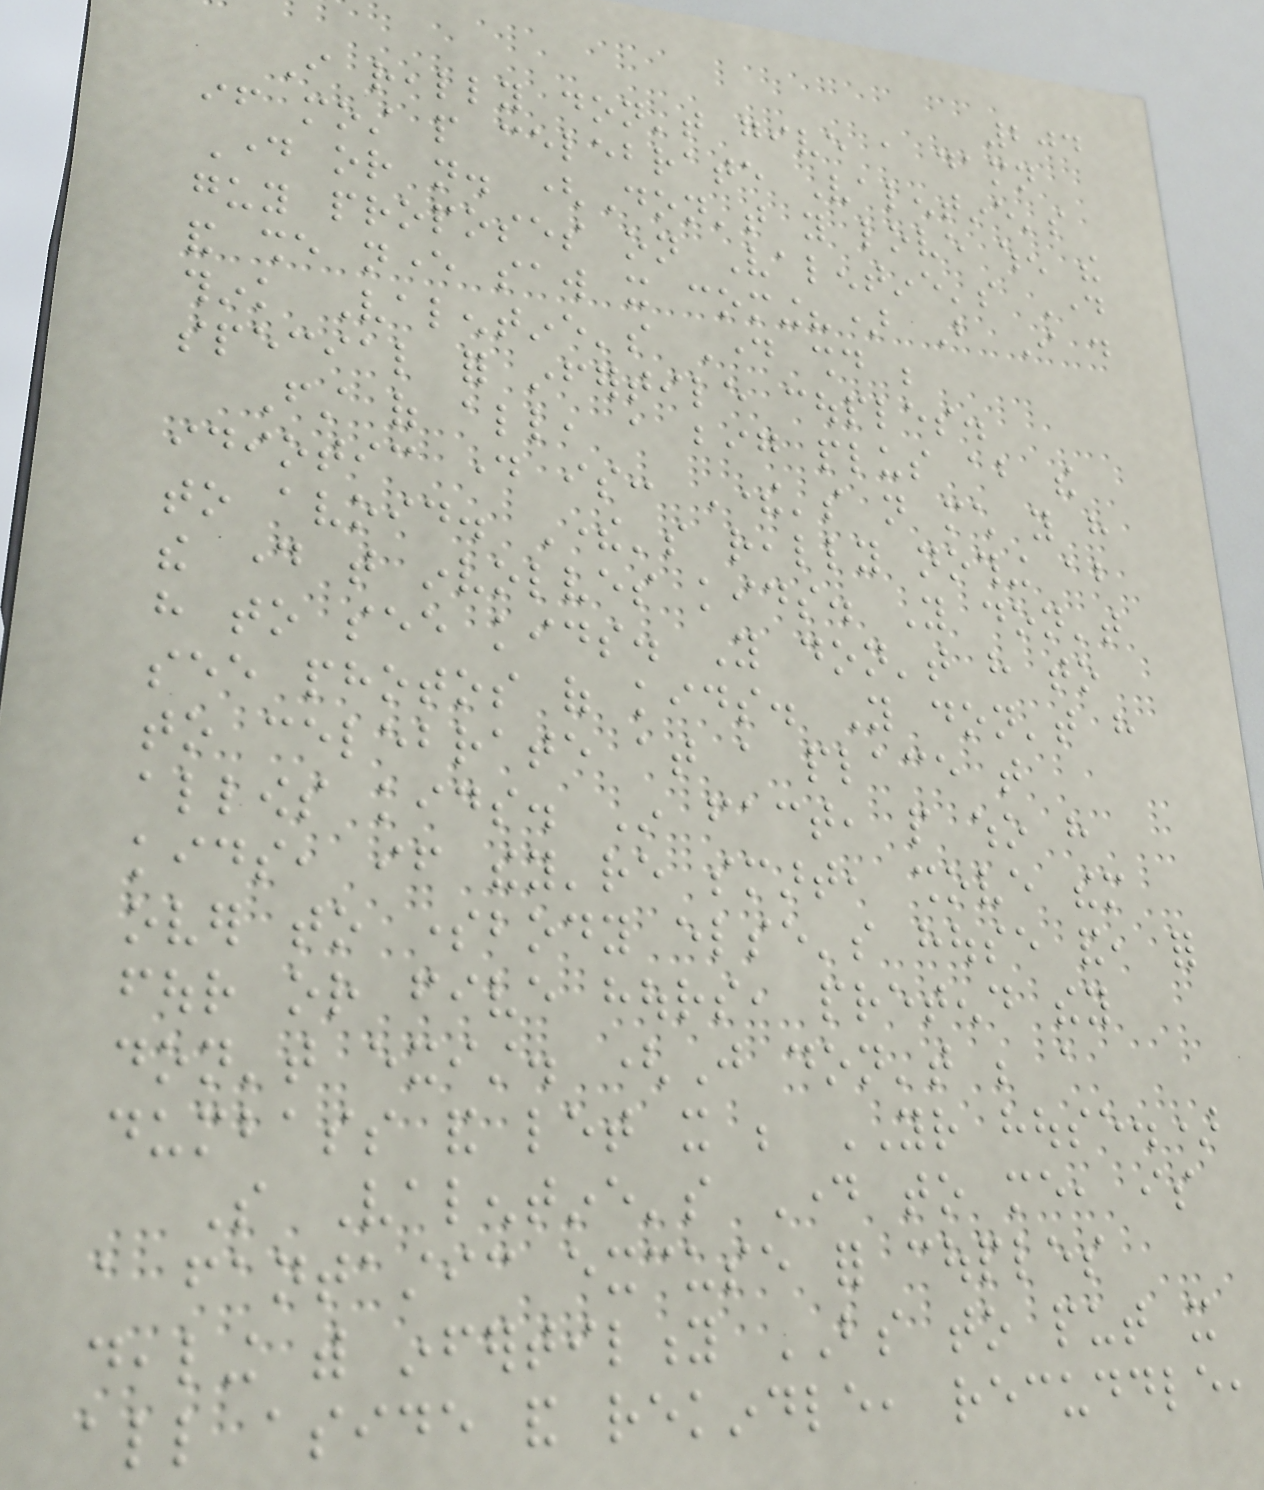204
I really don't give a damn
if most people celebrate Valentine's
Day or not. (Don't you love when the
guy proposes on Valentine's Day
and she never saw it coming?) But I do
think Valentine's Day should be
special for infertile couples.
First of all, a big plus about the
idiotic day is: There's not much you have
to avoid. There's really nothing about
the day that involves kids. You don't
have to see kids. You don't have to
see photos of kids. You don't have
to celebrate at a place that
allows kids. In fact, people who have
kids, if they're smart, shove them
over to somebody else's house and, for
four or five hours, pretend they
don't exist. (Just don't be a
dumbass and let it be YOUR house.)
So Valentine's Day to me, is
a fantastic excuse for couples
dealing with infertility BS to put it
all aside and rekindle, recuddle,
